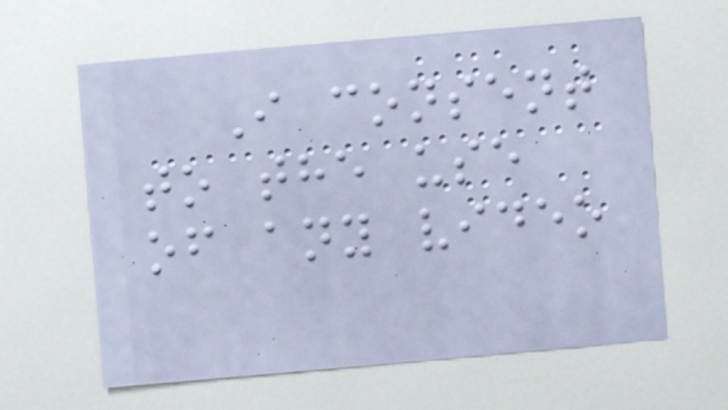I consent
to the use
of any video
